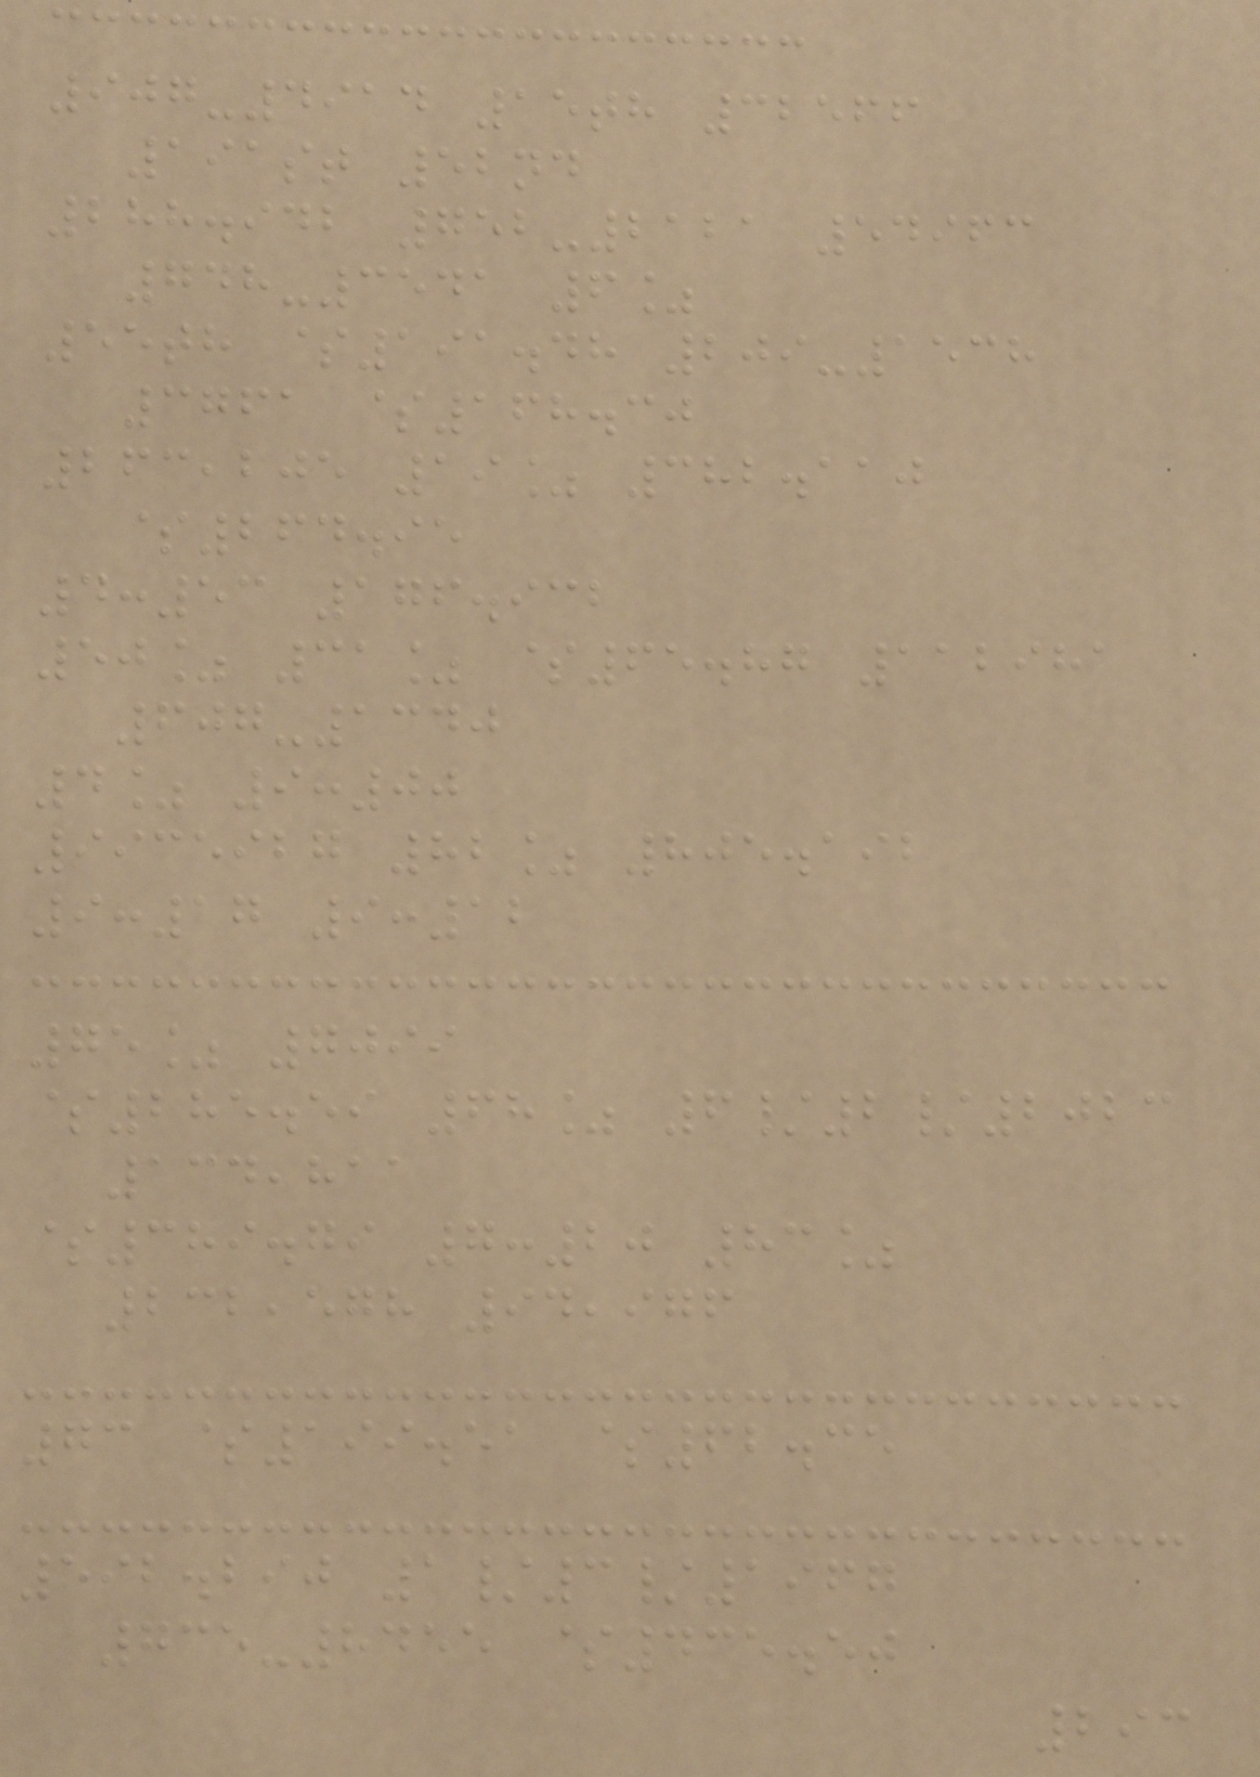907-4914 15th 32566
191st 52nd
288.942 752-2121 54963
748-3541 6%
55th $191.48 209-1538
3761 $168.30
263,205 19% 382.110
$264.95
4:53 176.932
50% 31% $65.87 112981
607-1340
4% 9:00
9935927 82% 805.192
9:17 9:12
75% 7099
$285.59 68% 6/2/2023
134,811
$389.79 7:20 83%
232,578 94,976
73 $199.51 $62.35
592.290 1/3/1967
735-8455 $435.50
293
